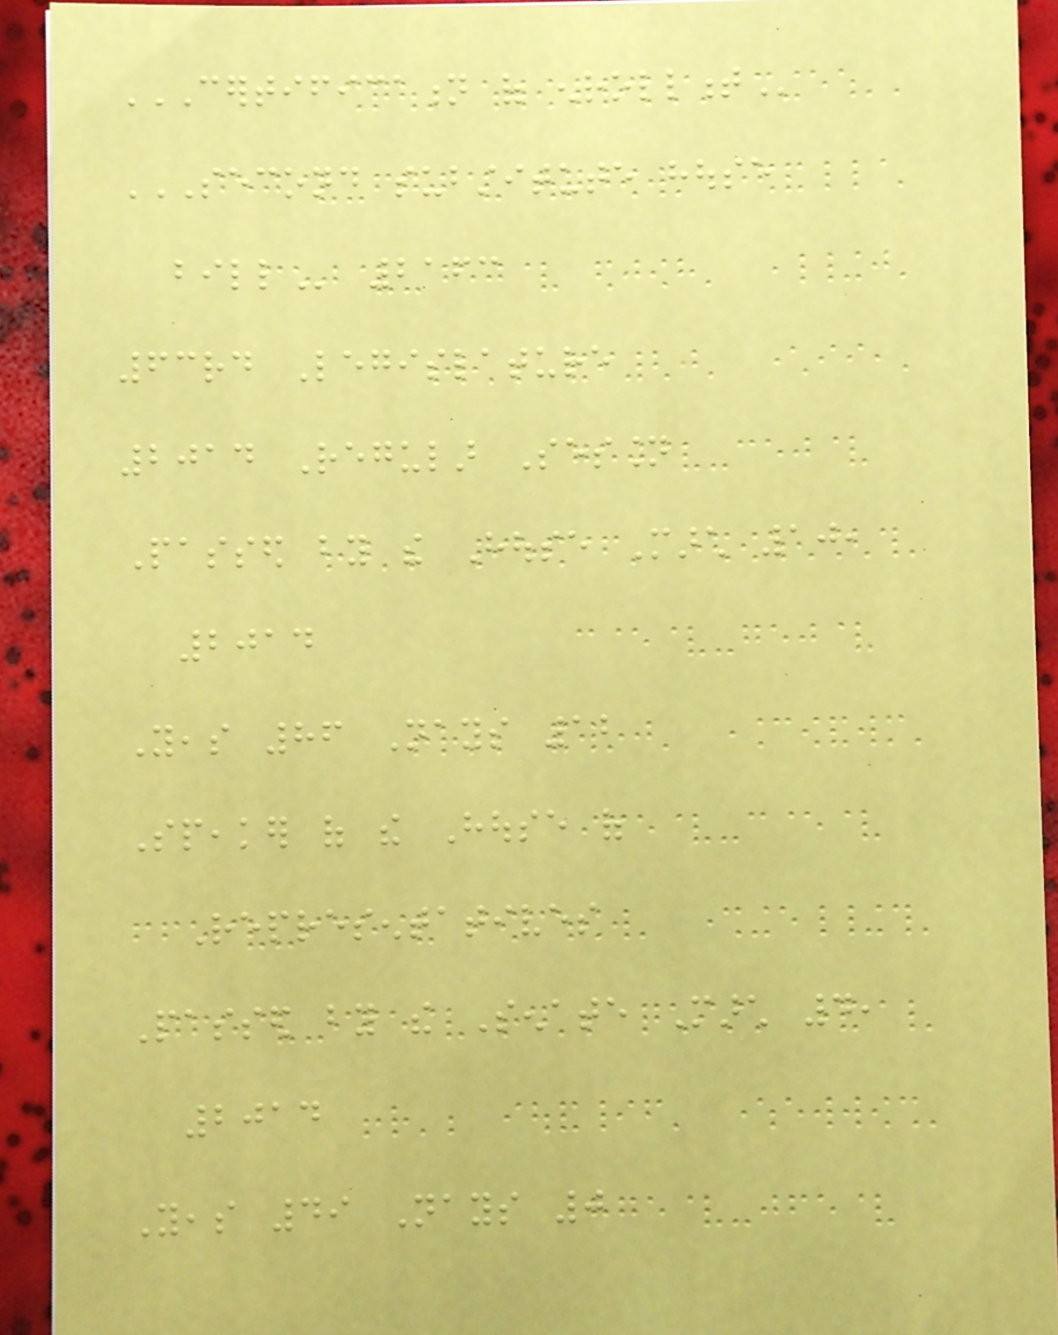CERTIFICATION OF ENROLLMENT
SECOND SUBSTITUTE HOUSE
BILL 2163
63rd Legislature
2014 Regular Session
Passed by the House March 10,
2014
Yeas 86 Nays 12
Speaker of the House of
Representatives
Passed by the Senate March 4,
2014
Yeas 49 Nays 0
